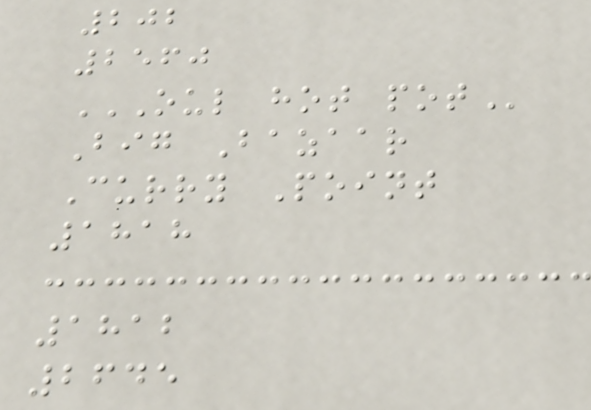202
2560
OUL HOT POT
Big Bazaar
Curry Point
1818
1812
2645
